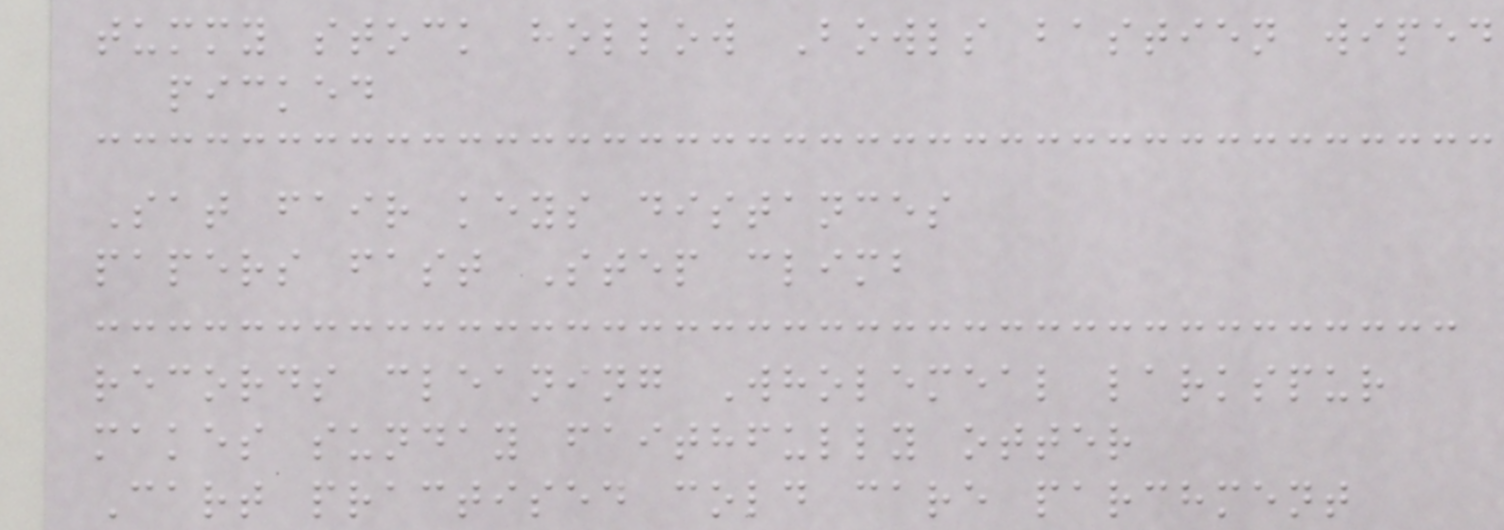tummy stock hollow Bowls bastien wiped
picked
Sat fair keys distances
papers fast Step climb
records cleaning Wholemeal larkspur
makes sunday faithfully otter
Cart practised cold care parchment
